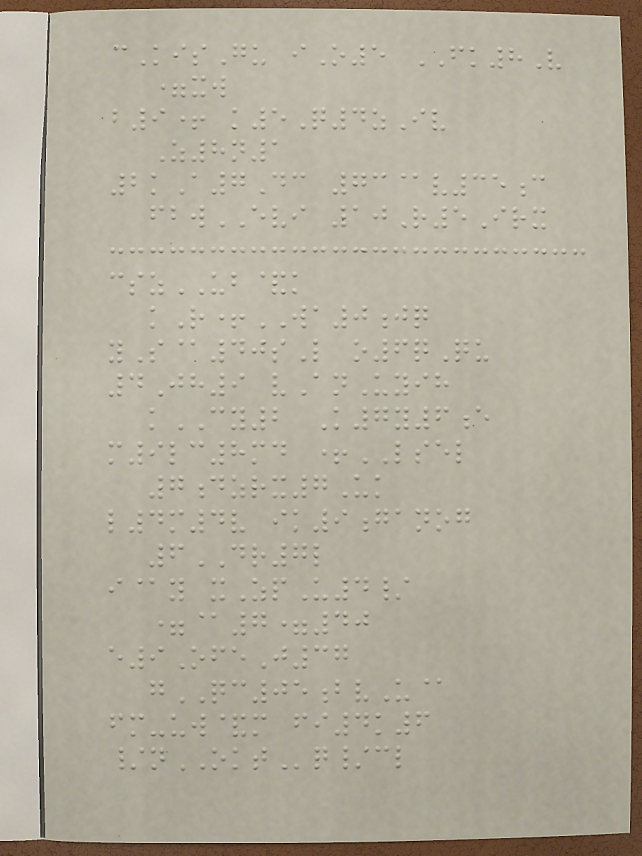cKisGu iO5 FK8V
=xw
b9+ k5Q4zIv
Z8n1
2kA7Dc 73@v35c
fbwEVI 10R5Irx
cszUB&k
kR+WA0jq
yS@40sL o6qQu
4Jh9 vAnUyih
kCY2 K7y6e
m9lc8md +LSEL
7dzrx7Uk
l4m4v ik9ganog
6DR7l
i@y xZpU4/
=@7=40
e9OfeJ37
gQC05bvU@
fm-uw&m fi4k6
/nOKTq/cl
